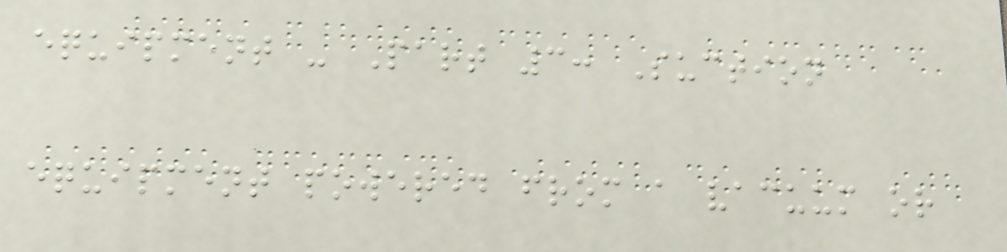equipment - Part 3: Suction
equipment powered from a vacuum or
